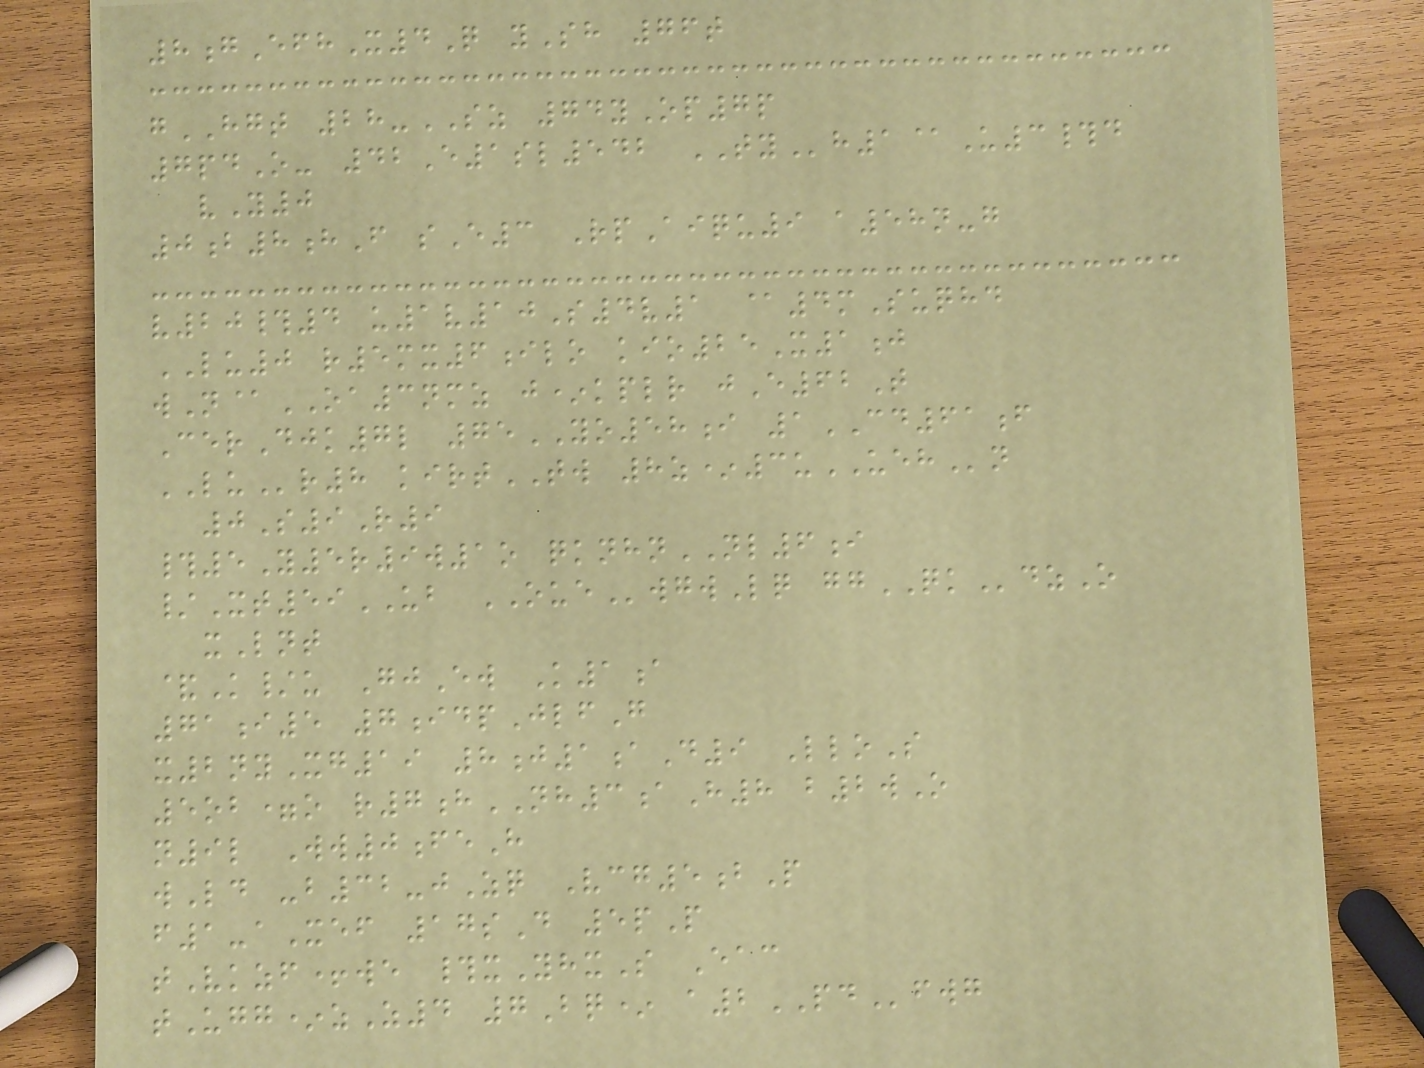8gEfhX4Q ySh 76t
gHGT 28-SZ 74yOp7p
7pdO- 42E1sl542 TYh1@U3#d
vY0
0b8hF sE3 RpAiqu9 a58n-g
v20#4 u1v10S4v1 @4mSuqhd
LU0 r5mx6ilo kio25X1j
wN@OA3nmz j*kplr jE62T
CerDjk7l 75YO58i 1CD61f
LUr8 kirtTW 8z*3uUEHn
0S9R9
#5Y5r9w1o qknhnNL6i
/Xt59UB OUEwgwLq ggQKdzO
xLnt
&K/u GjEw K1a
71i5 7idpJlfG
x2nyXg19 8j1aD9 LloS
5ob=o r7hNH3aH8 b2wO
n9l Ww0feH
wLd -b32-jZq Vcg5bP
f1-aXef 17sD 5pP
tVkzf+we #xYhxS Eac
tUgg*zZ4 7Bq* a2PDfwg
